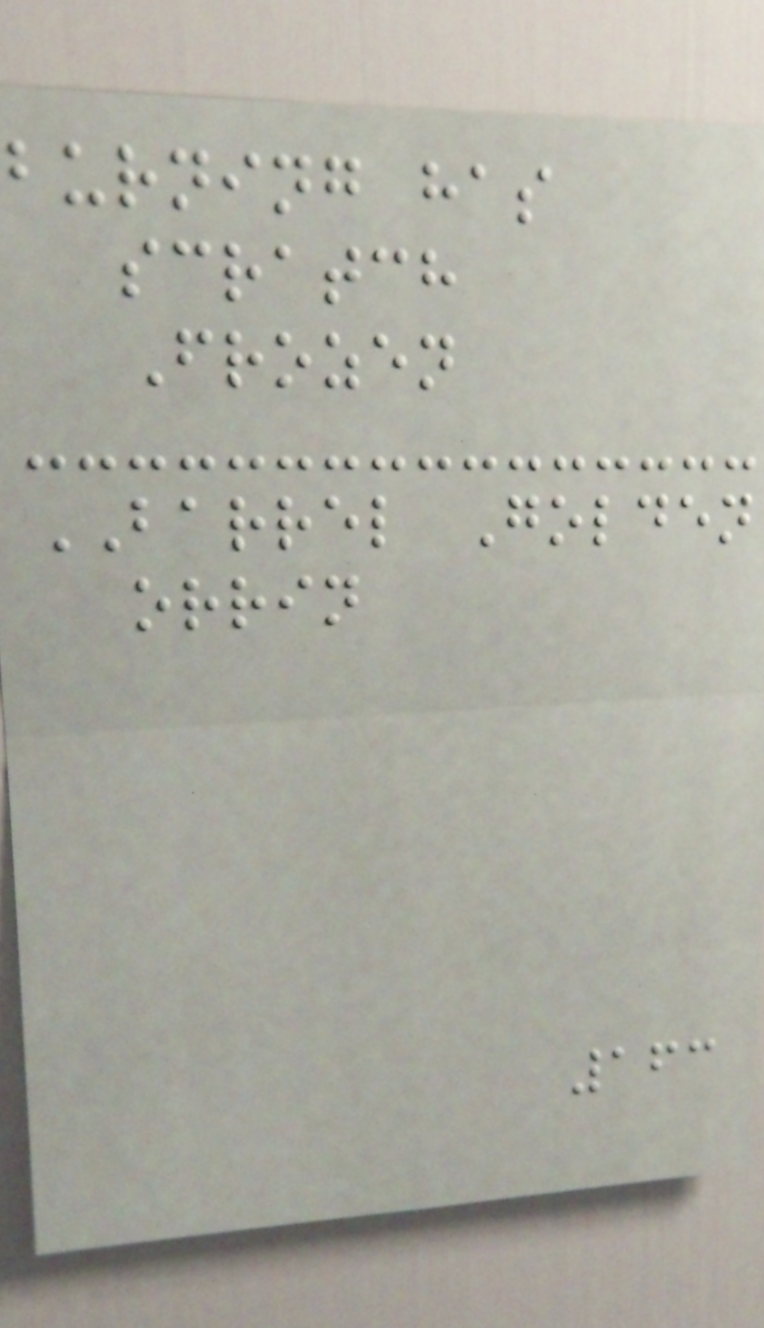burning has
scratch
Frozen
BARREL Golden
orrin
163
